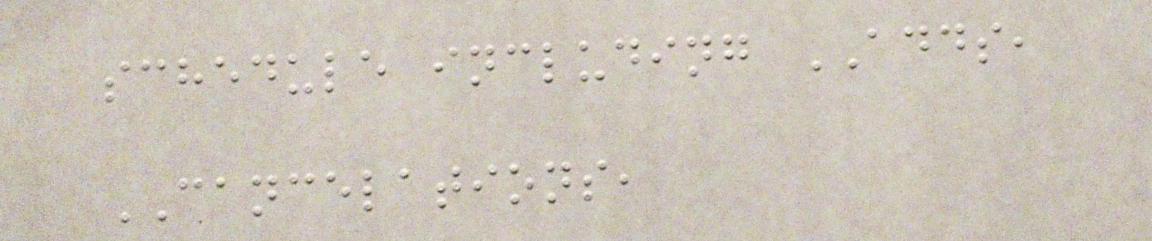schedule including ADDS,
CANCELATIONS,
